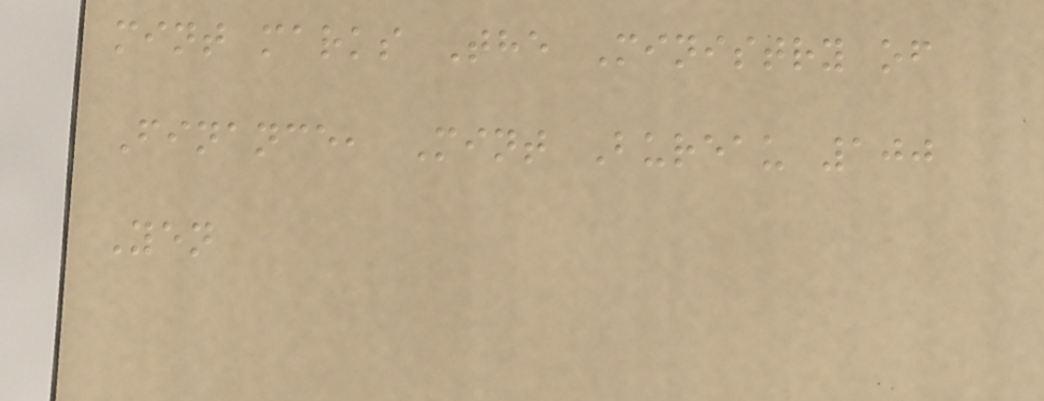mint marks The Ministry of
Finance, Mint Bureau 100
Yen
